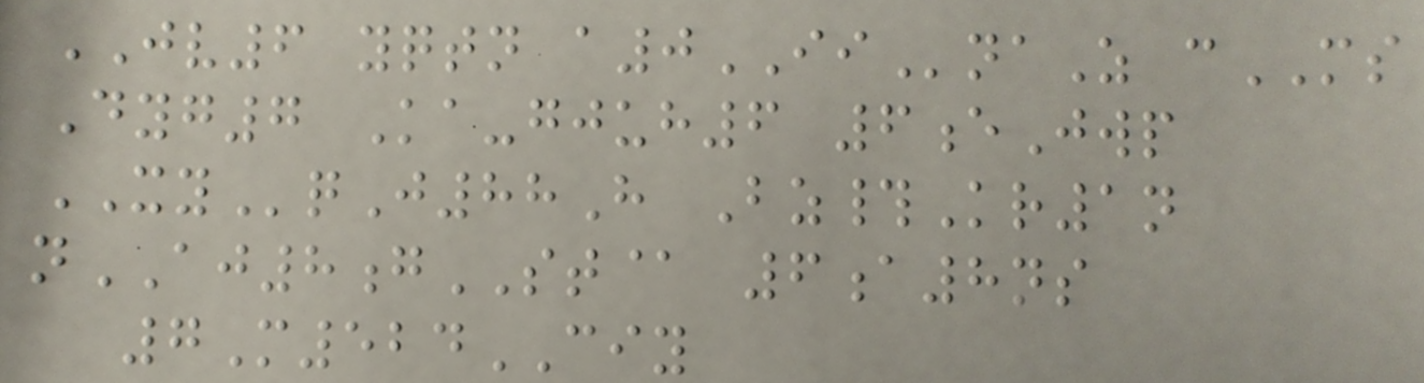JV6 yqtn a0IInaZ cMS
Dyg7 Ka-gjuh6 6eJwp
XYqJ88H Bz#Kr1n
nAJ8gST@ 6a8ns
7M524CIY
